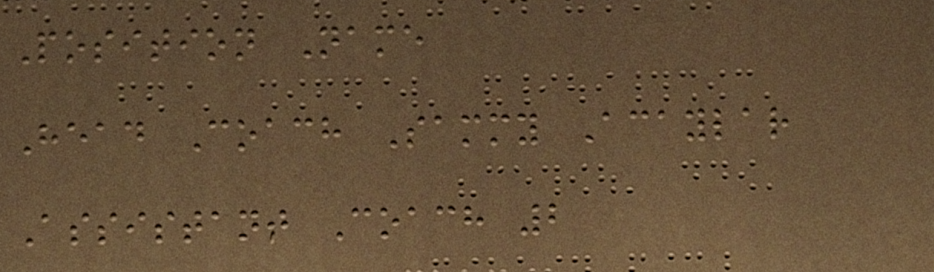Position Name
Head Coach Sammy Acaylar
Assistant Coach 2
